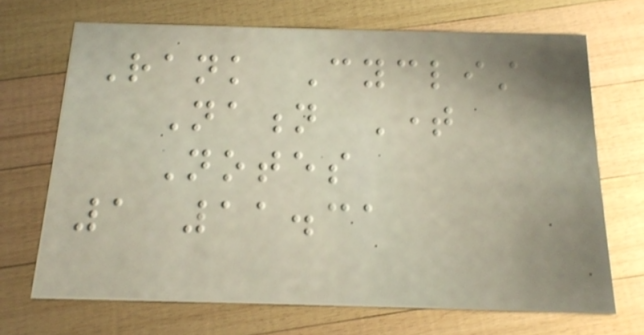Rank Cyclist
Nation Time
Notes
1 11.31
